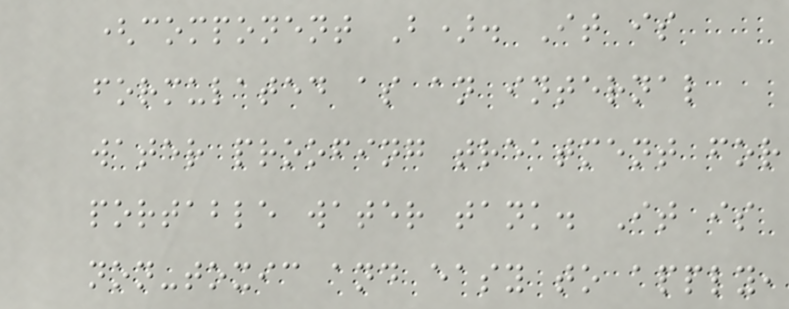(component B). It is
formulated as an internal
water proofing treatment for
portable water tank. It is
non-toxic and easy to apply,
